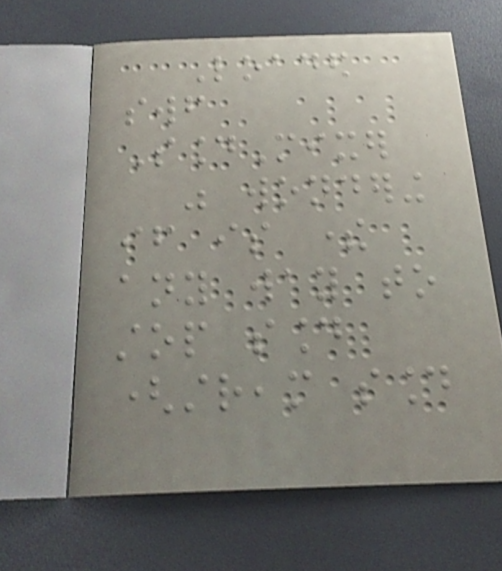Loaded
swf
SoundMixer
was wondering
if is there
any way to
stop sound
(stream sound
